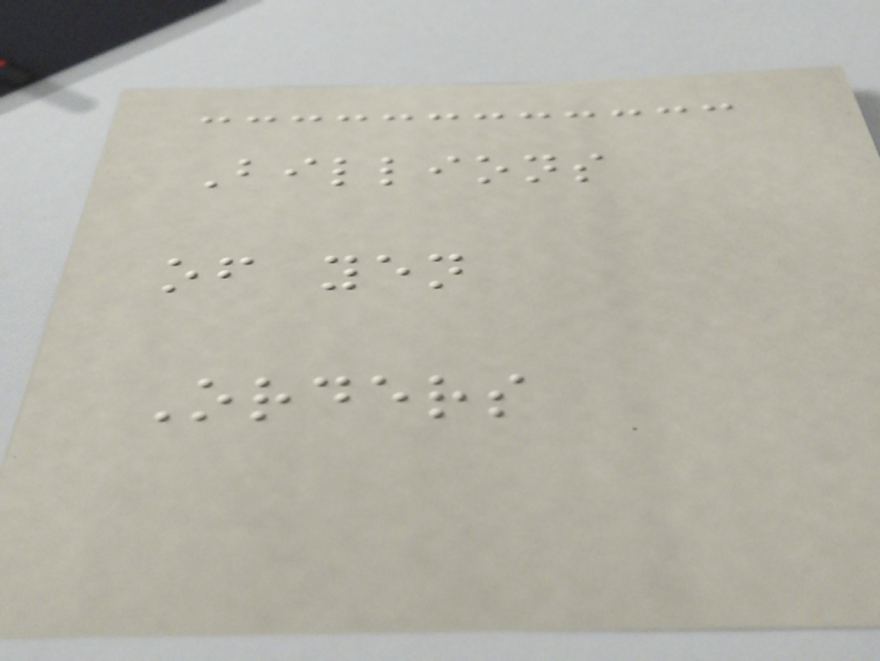Billions
of yen
Orders
